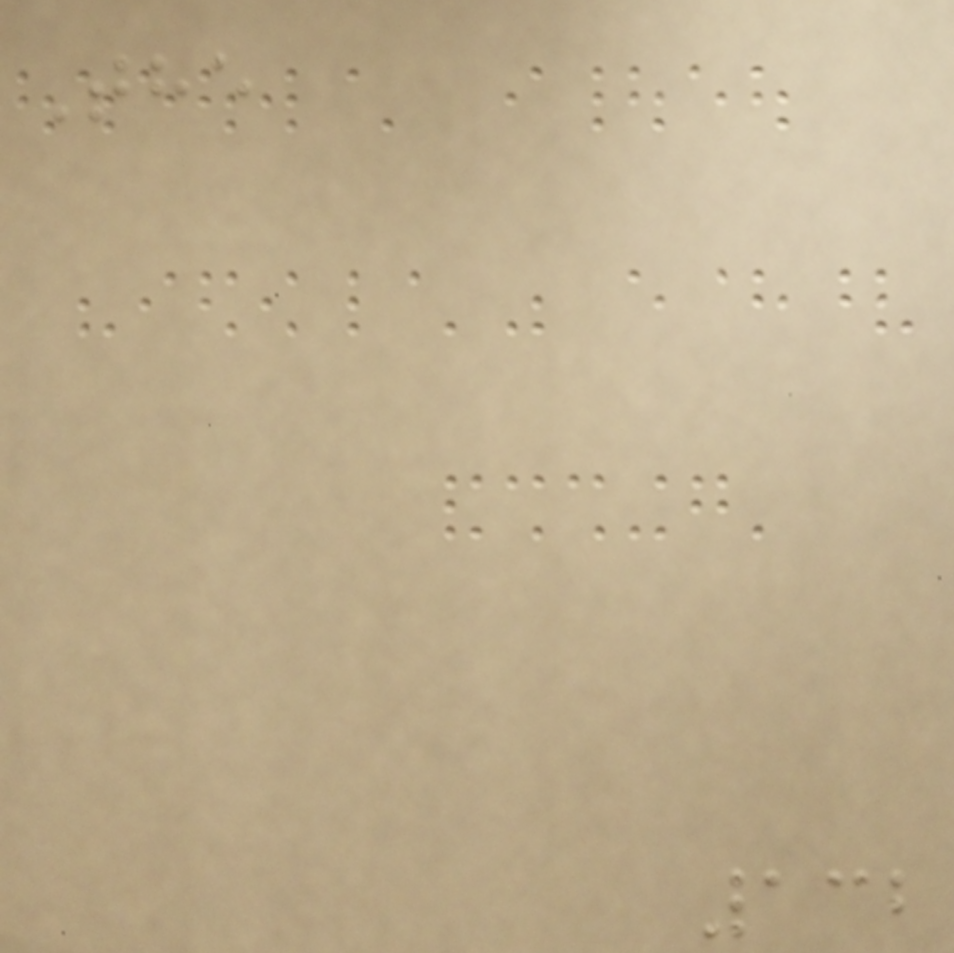The
132
